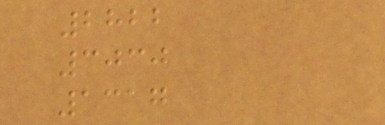2822
3030
1317
